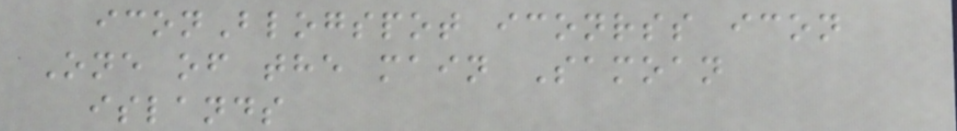iconBlogspot iconrss icon
One of the main Samoan
islands
